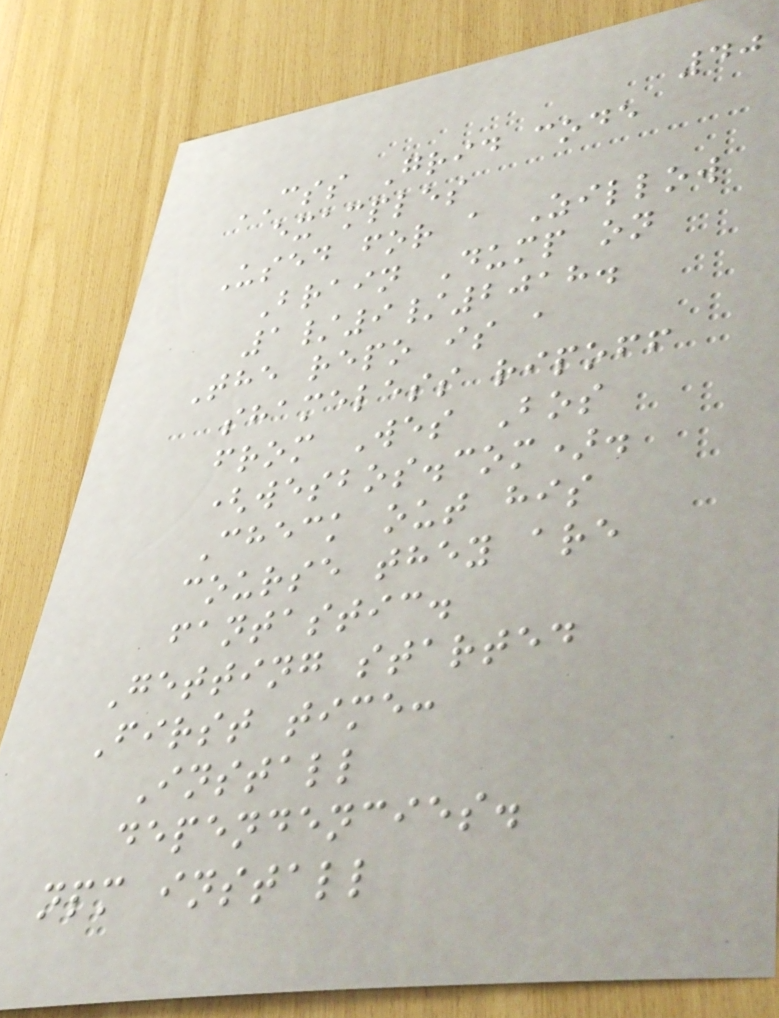40
CSS Grid code
examples
Used for a Zillow
Brain Dump on
1/9/2018.
The repo is a
shameless ripoff
from Wes Bos
(wesbos.com).
Check out his
course they are
fantastic.
Getting started
First time:
Install
dependencies.
npm install
